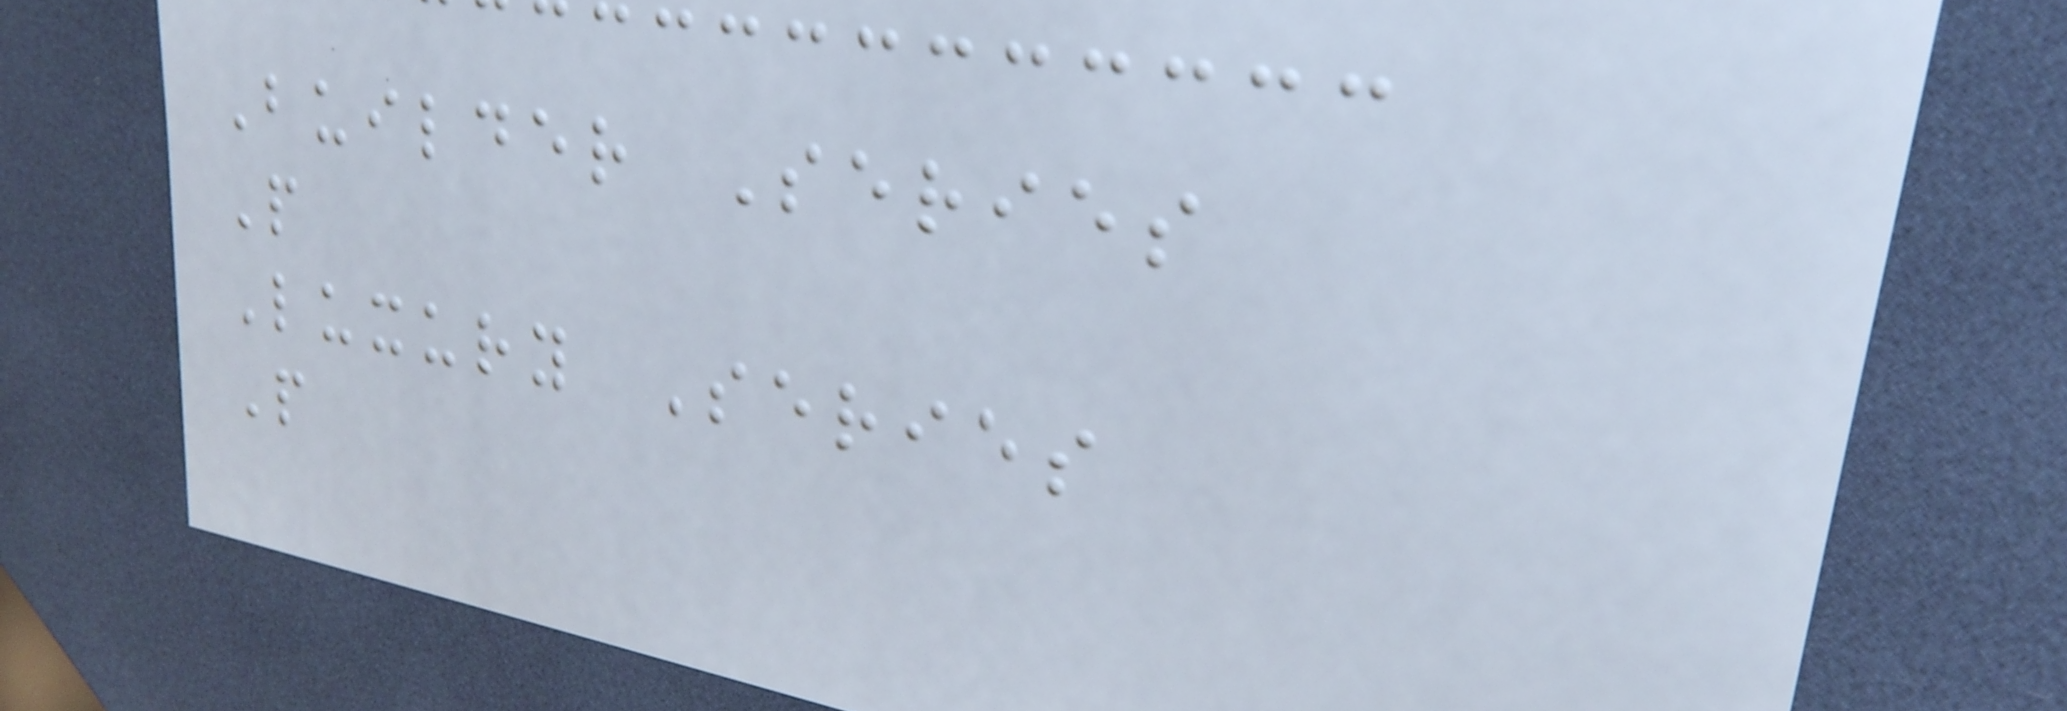Builder Series
P
Luxury Series
P
